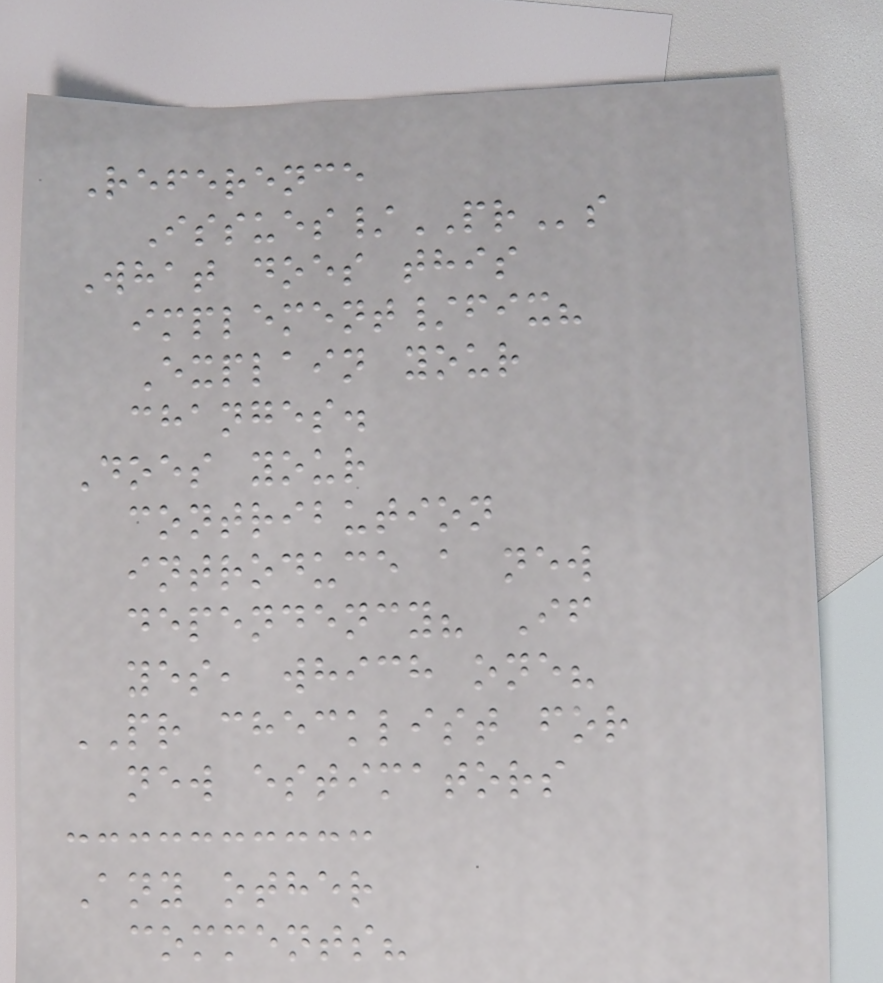Reference
Issues/PRs
What does this
implement/fix?
Explain your
changes.
Does your
contribution
introduce a new
dependency? If
yes, which one?
PR checklist for
new estimators
Any other
comments?
